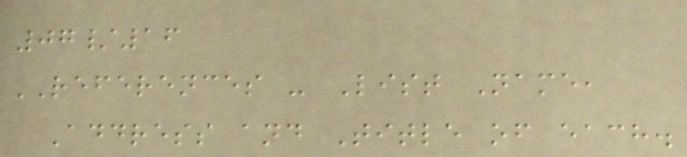07/16
REFERENCES - List Name,
Address and Title of each.
